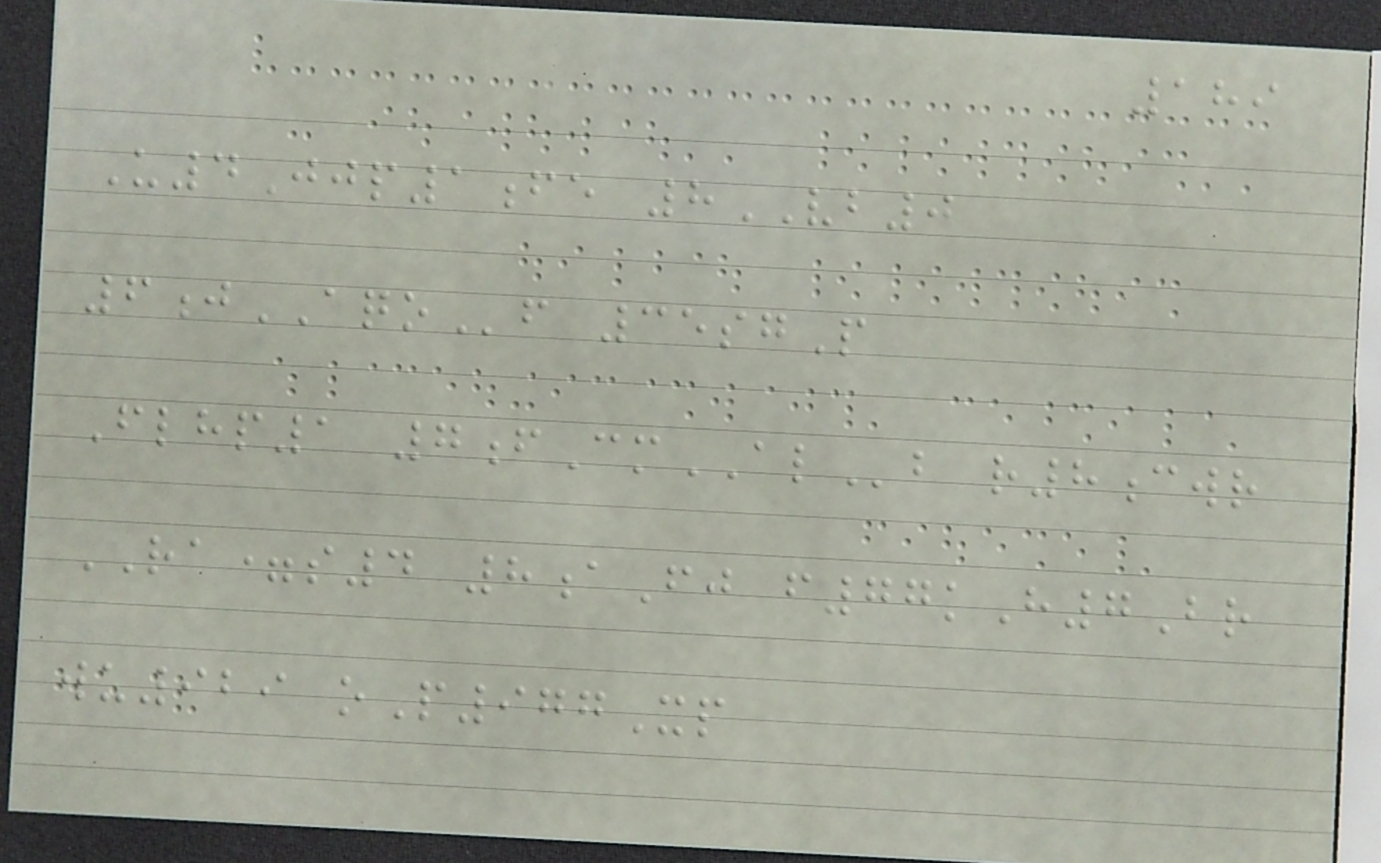189
U4Jjp1fe 8VB0
6jAQOf 35sgP
Flhp1 7fCmALb r8cwr
RA=s4 8aFj f77kH7Br
wu929 oP977Xp
